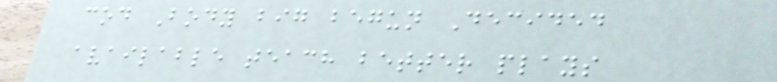cod Body big begun Decided
available teach better plays
